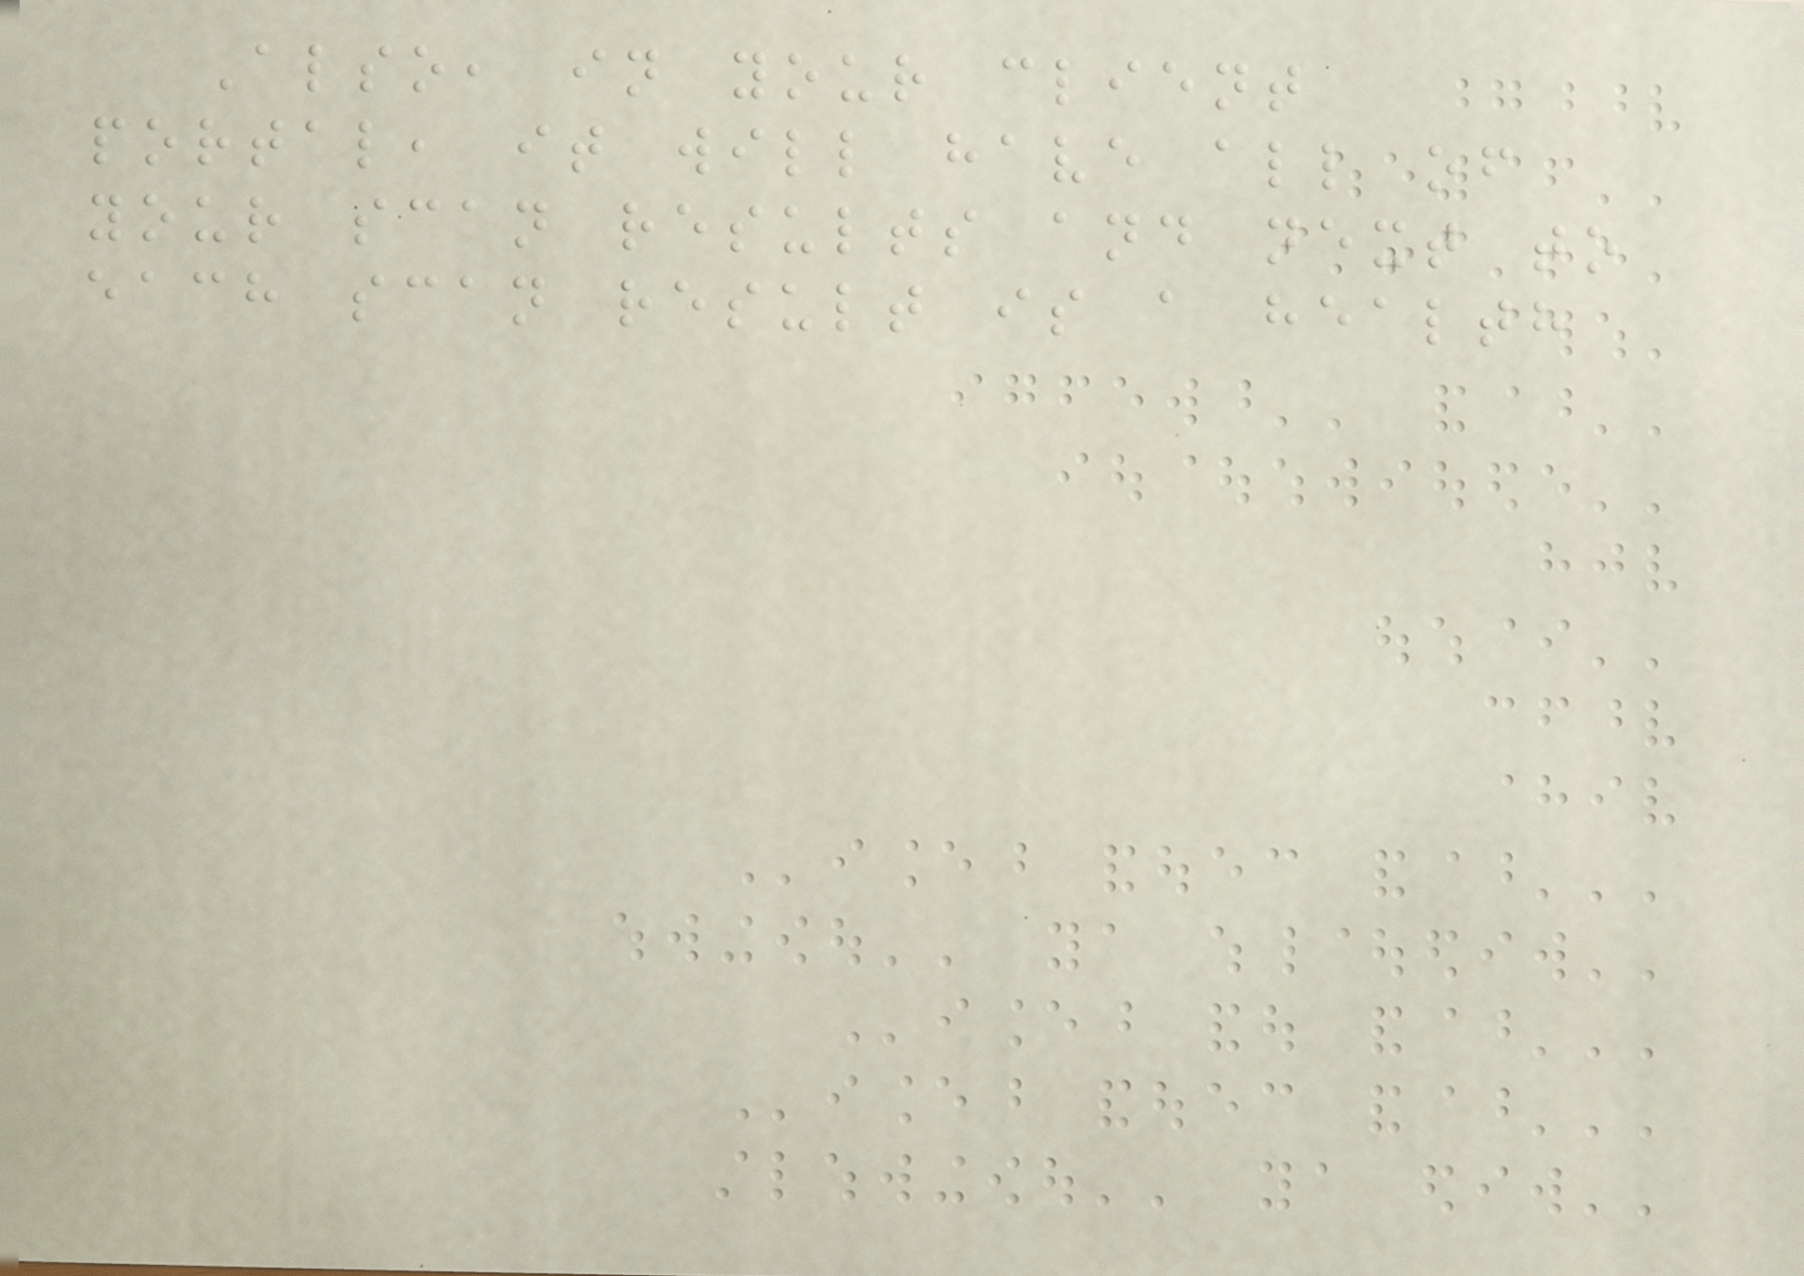Also, in your client
portal, it will have all of
your scan results and next to
each scan result is a health
